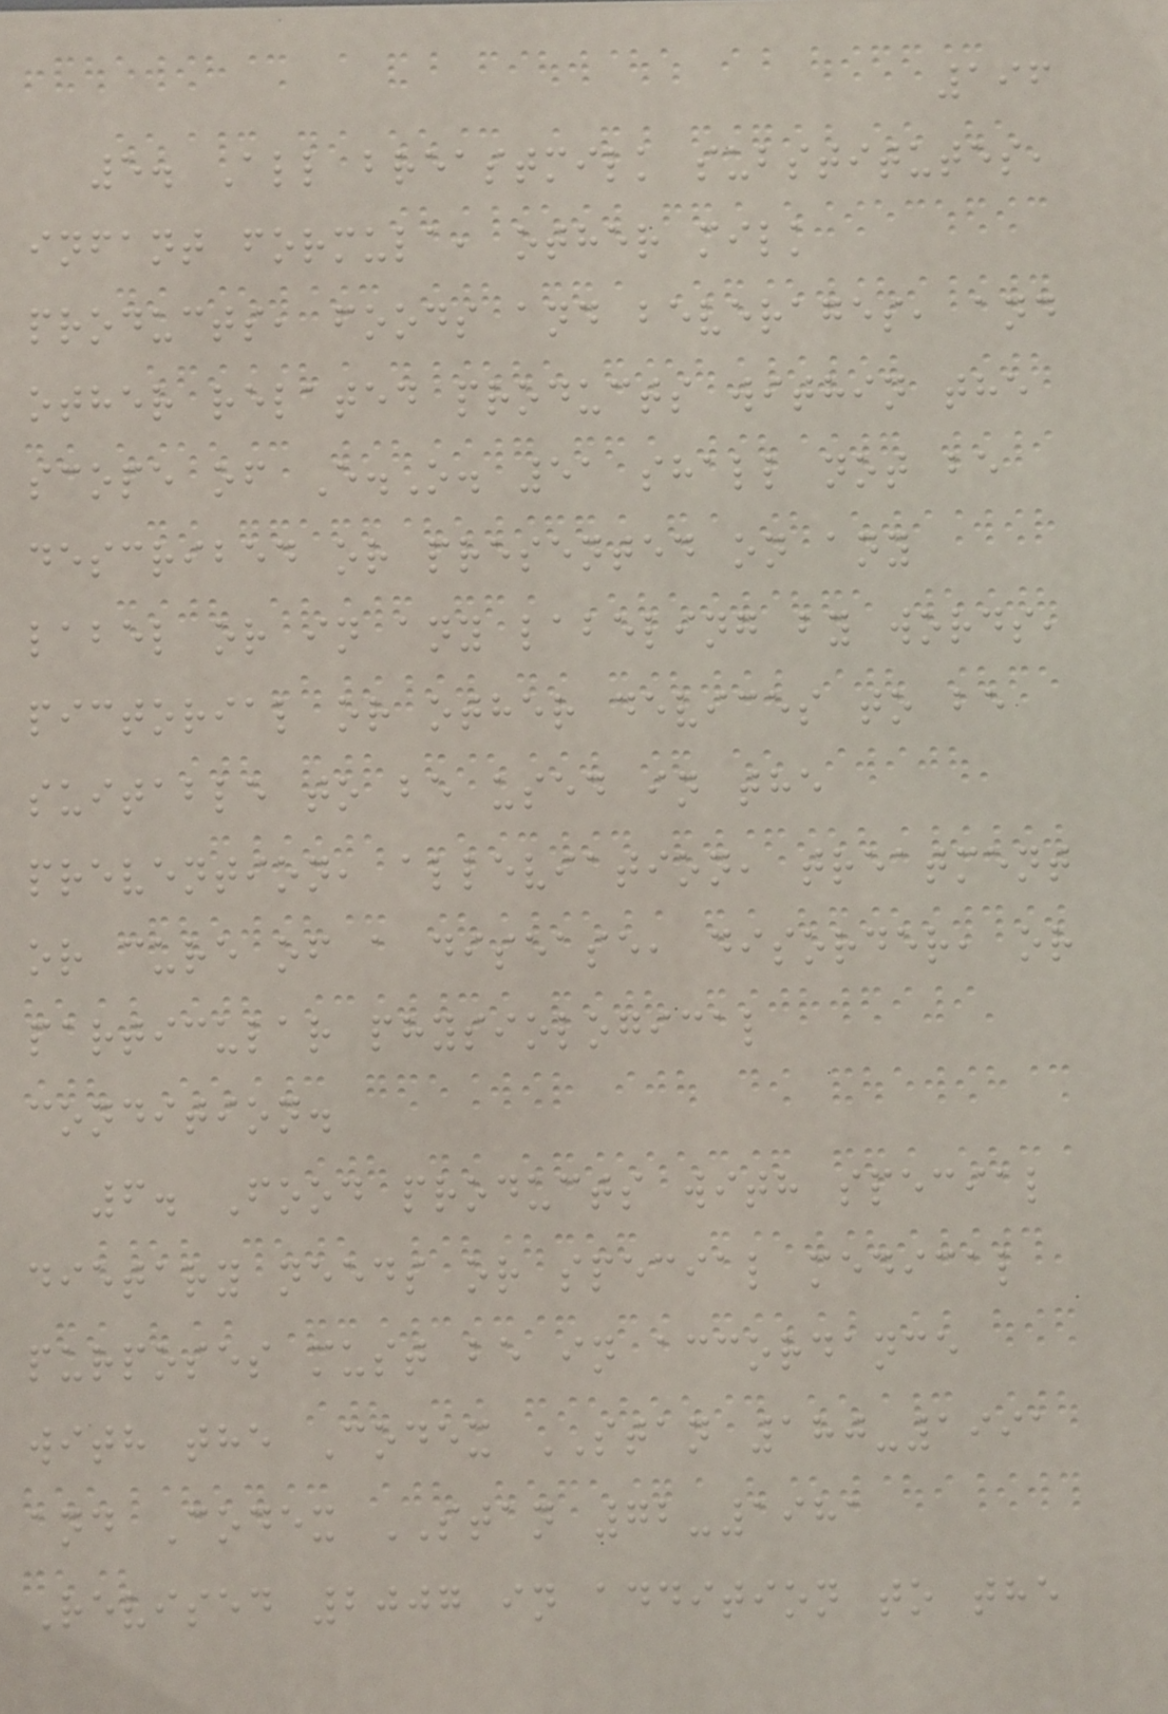196
5. All breastmilk substitutes,
infant formula, other milk
products, foods and beverages, and
other related products within the
scope of E.O. 51 shall not be
described or presented on any
label or in any labeling by words,
pictorial or other devices to be
suitable to be used in the
prevention, alleviation, treatment
or cure of a disease, disorder, or
particular physiological
condition.
6. Food products with special
dietary needs or special medical
purposes must be in accordance
with the Codex STAN 180-1991
and Codex STAN 72-1981
Revised 2007 in addition to the
